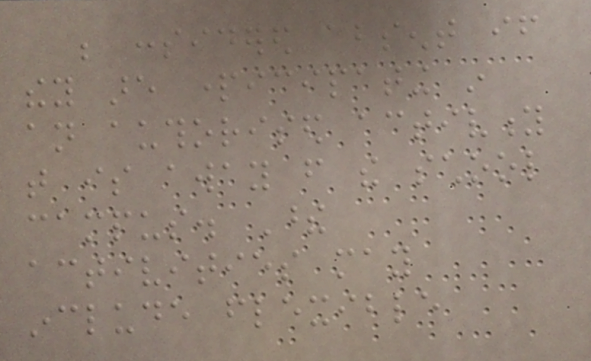be considered absent if
they are participating in
an authorised activity
that is away from the school
campus. These
activities may
include flexible
